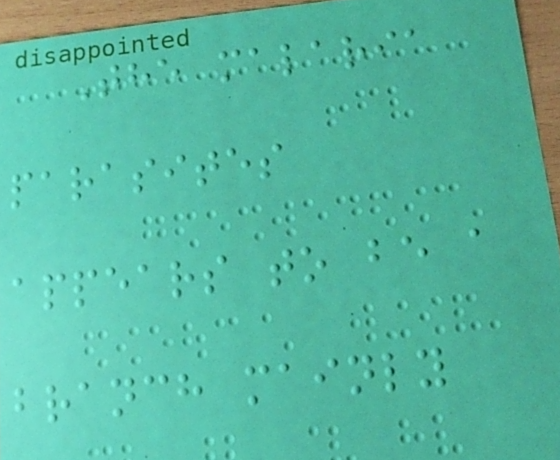The malaria
parasites
appears to be a
branch mainly
